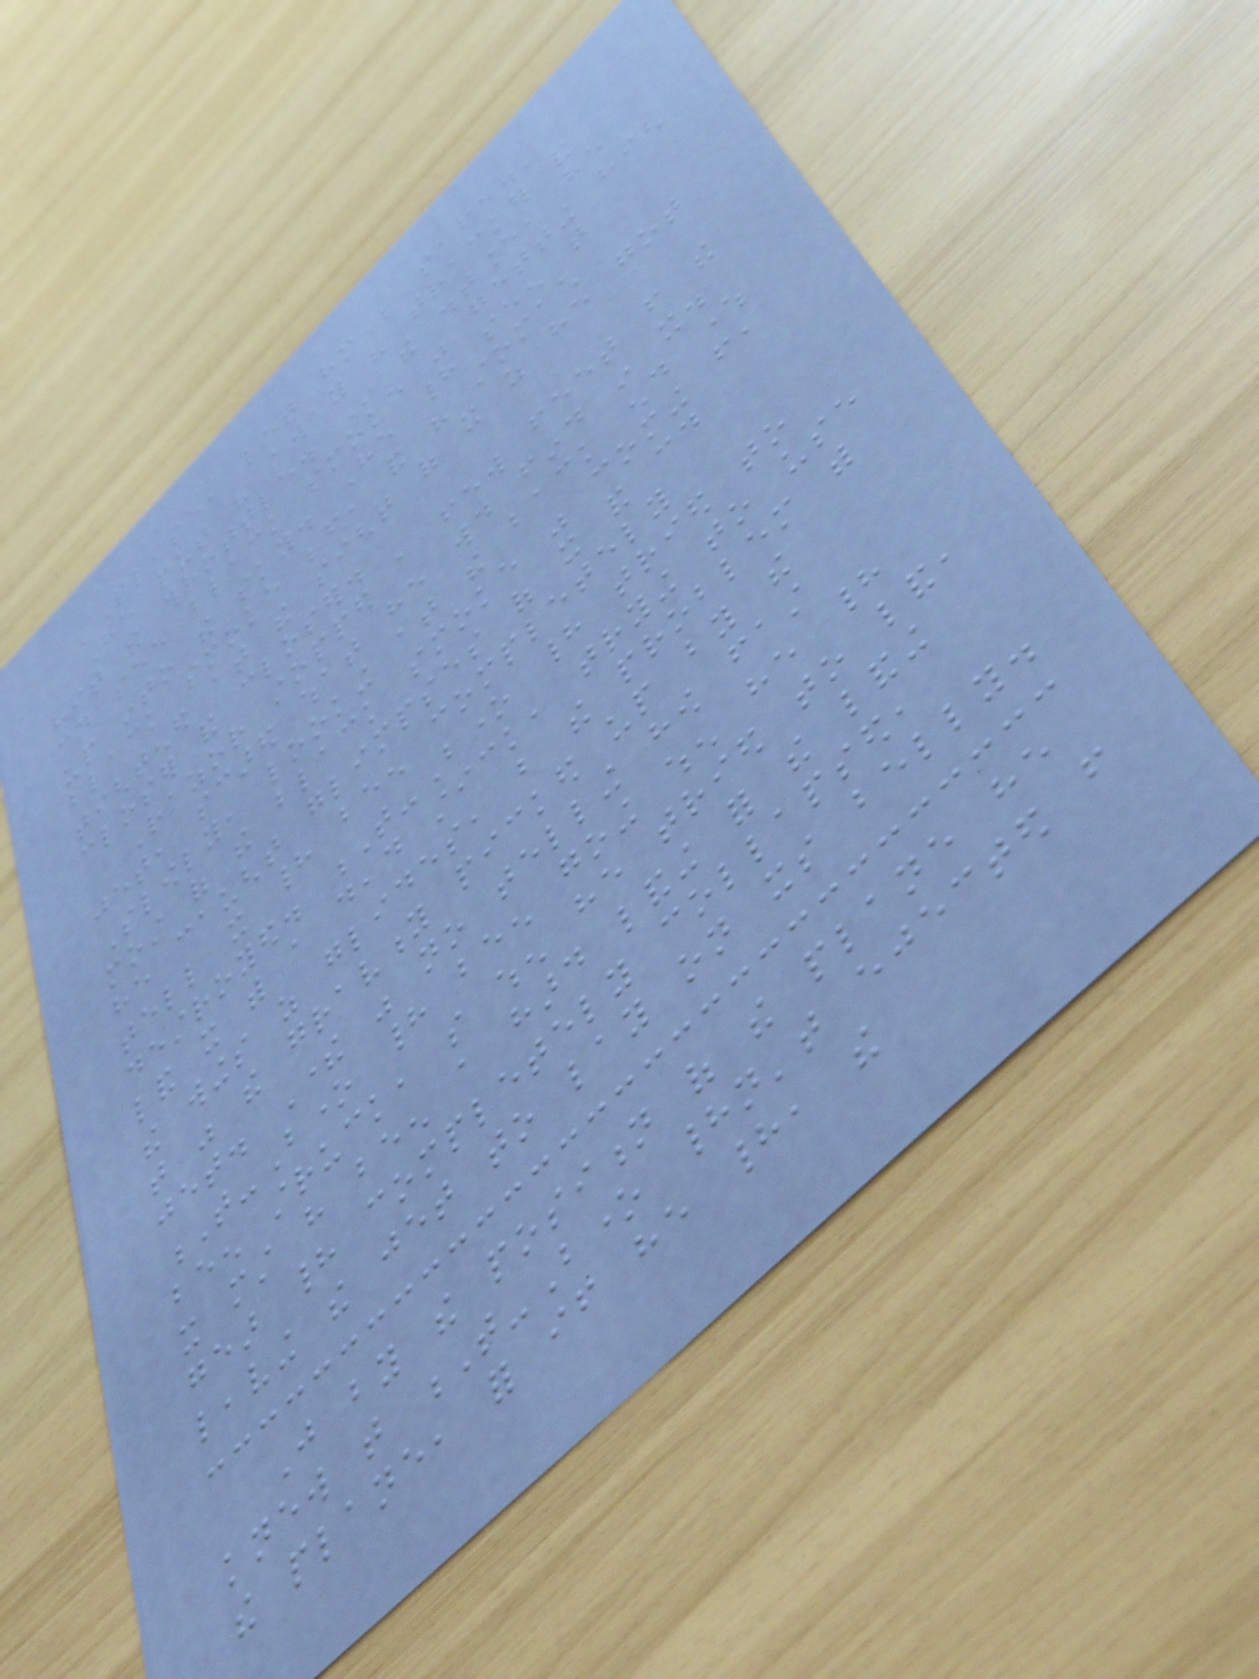'Please, let him be safe.'
He put his away his tracker and
hit the throttle. In the distance, he
could see black smoke was getting high
up into the sky. He had seen that
black smoke before, and his stomach
tightened at the sight of it as he got
closer and closer.
Razor stopped a few feet from the
jet, scared what he would find in it.
Slowly, looking at the back end where
most of the black smoke was coming from,
he caught glimpses of it and could
tell it had been completely
destroyed. T-Bone had tried to
land it with a dead stick, trying to use
the wings as glides, but the problem with
that was the gravity picked up by the
jet. There was no telling how fast
T-Bone had been going when he had
been struck, so when he tried to land,
it must have been a hard landing for the landing
gear had completely collapsed,
leaving the jet to lay on its belly.
Just by the position of the plane he
knew that T-Bone hadn't ejected from
the plane, for if he had, the
